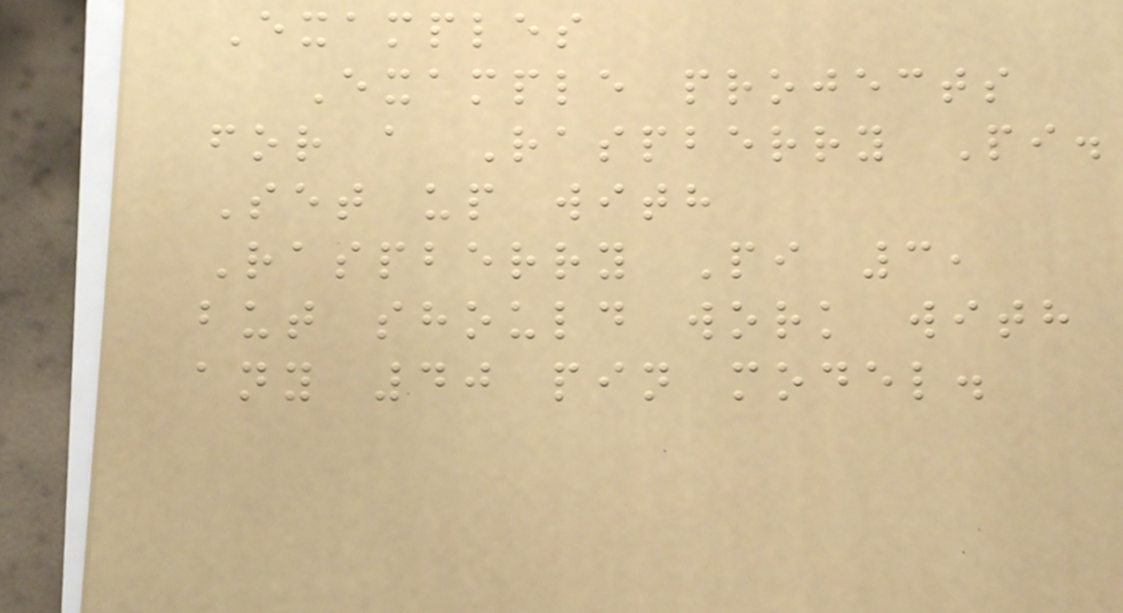Examples
Example projects
for a Raspberry Pi.
Set up with
Raspberry Pi 3,
but should work with
any 40 pin model.
